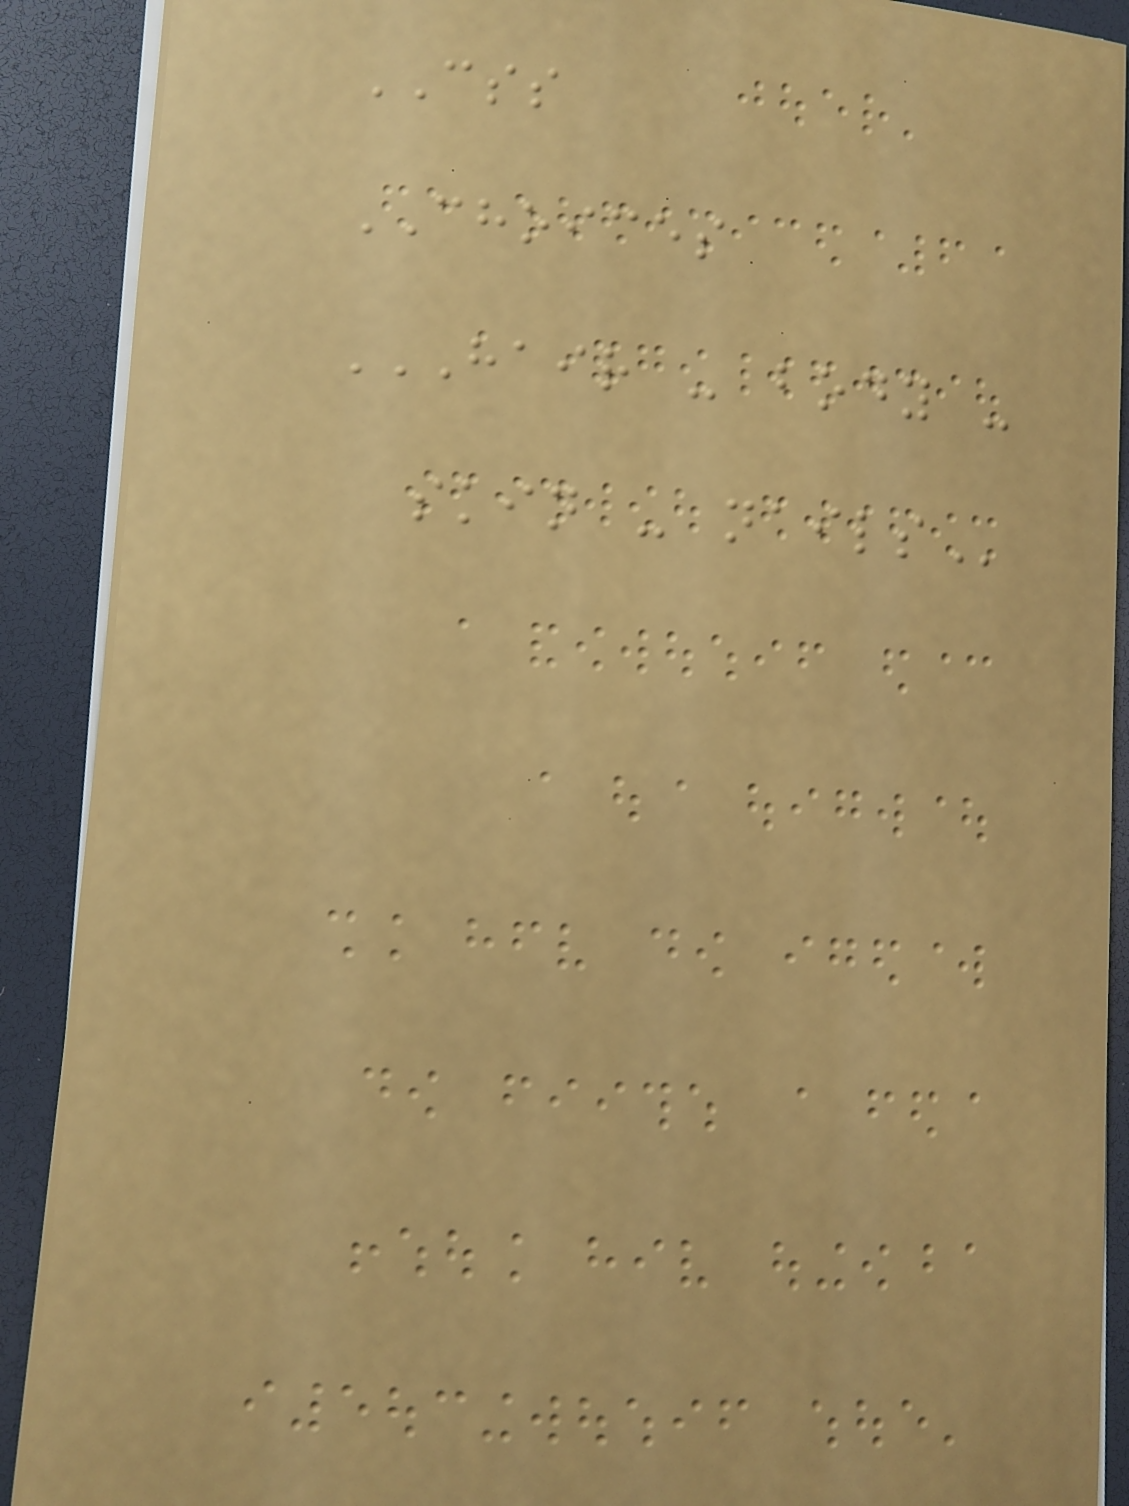CSS
CHOICES
HAIR - BODY -
SKIN - NAILS
